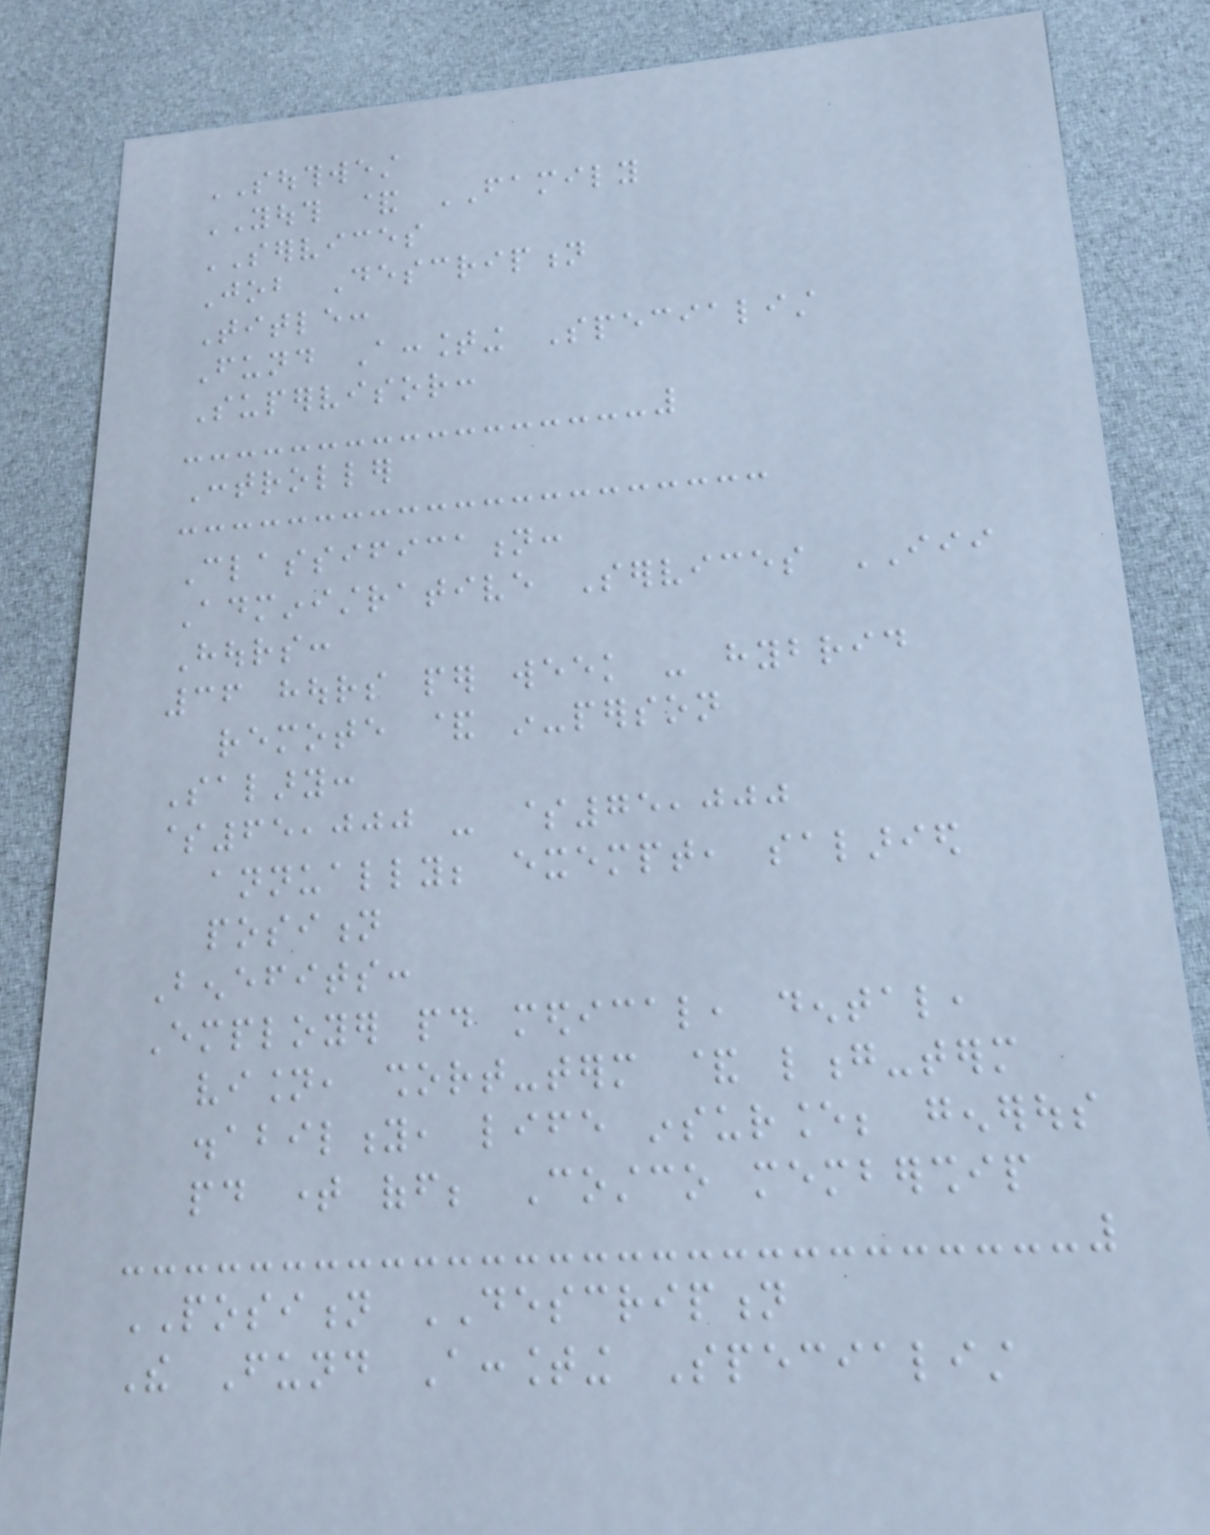SOUTHWEST
YOUTH & FAMILY
SERVICES
Job Description
Title:
Fund Accounting Specialist
Supervisor:
Controller
Classification:
Administrative Services III
Hours:
36 hours per week - hybrid
remote & in-person
Salary:
$65,000 - $75,000
annually; exempt, salaried
position
Benefits:
Employer paid medical, dental,
vision, short-term & long-term
disability, life insurance; generous
paid time off; Costco membership
POSITION DESCRIPTION
The Fund Accounting Specialist
